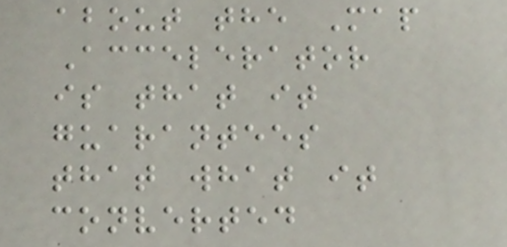about the Map
Accelerator
is that it
guarantees
that what it
converted
